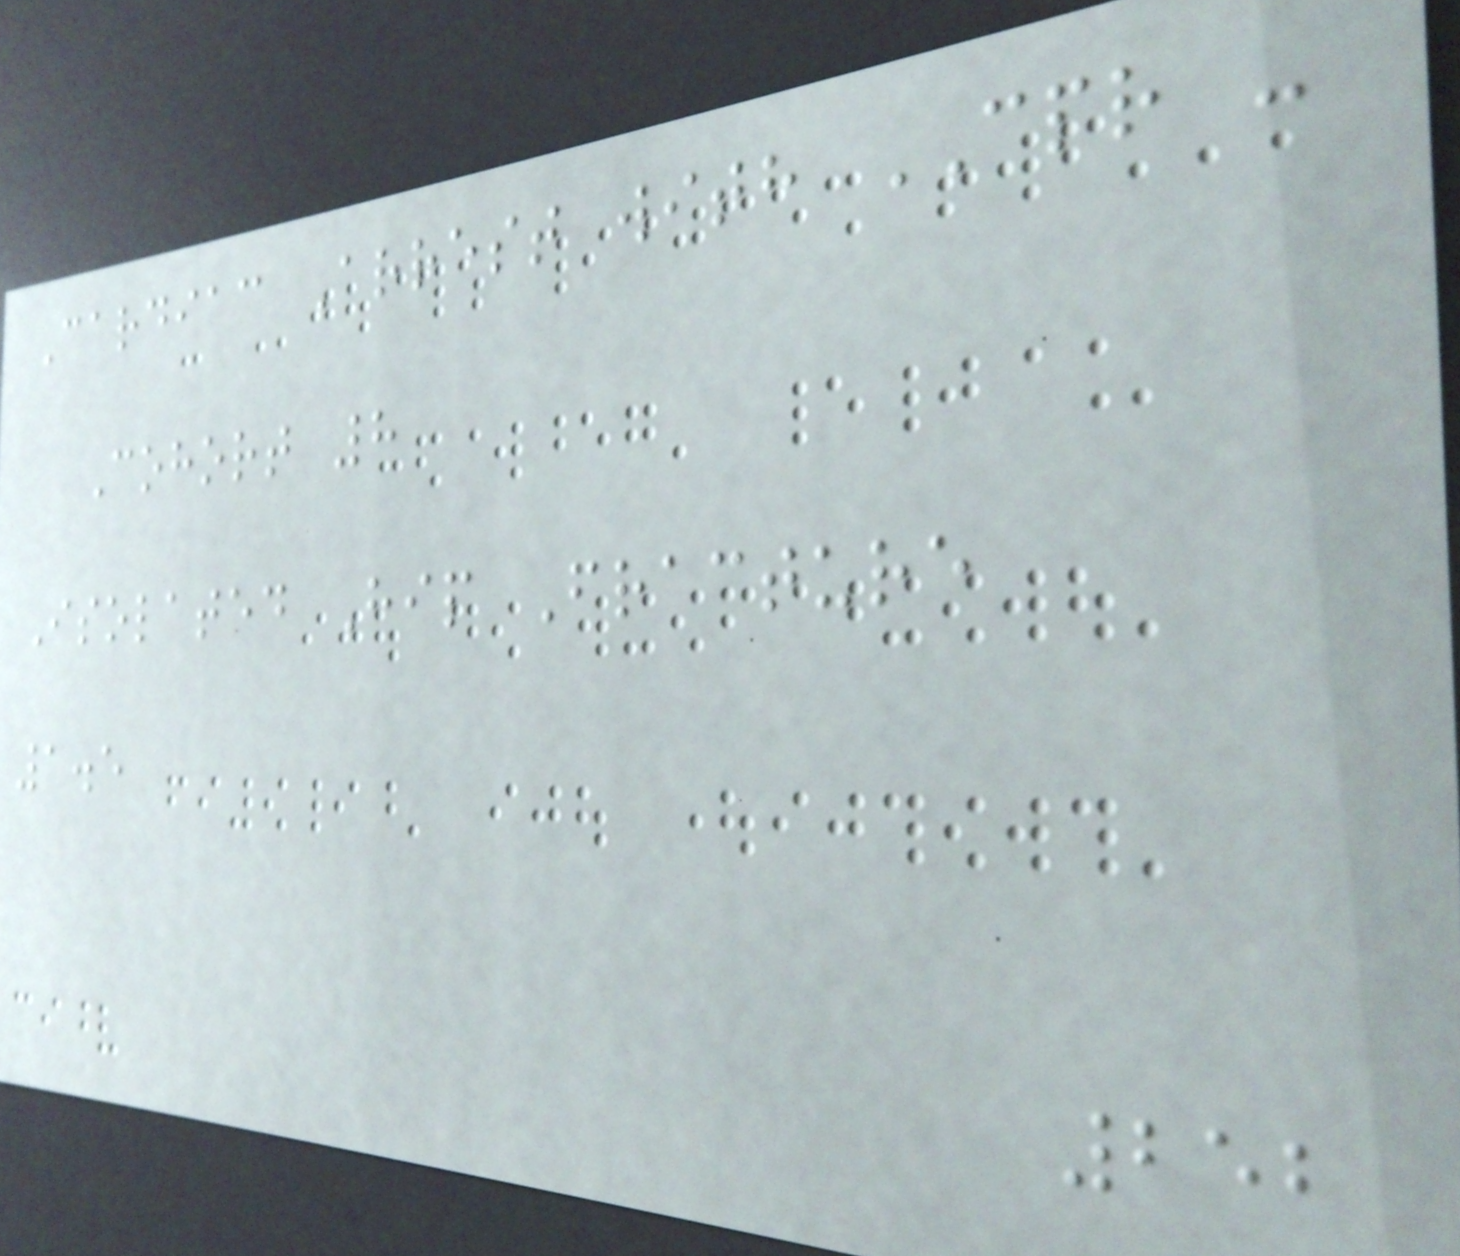Cardiac Arrest with CPR -
Cohort 8
Isolated Hip Fracture
1.5
252
